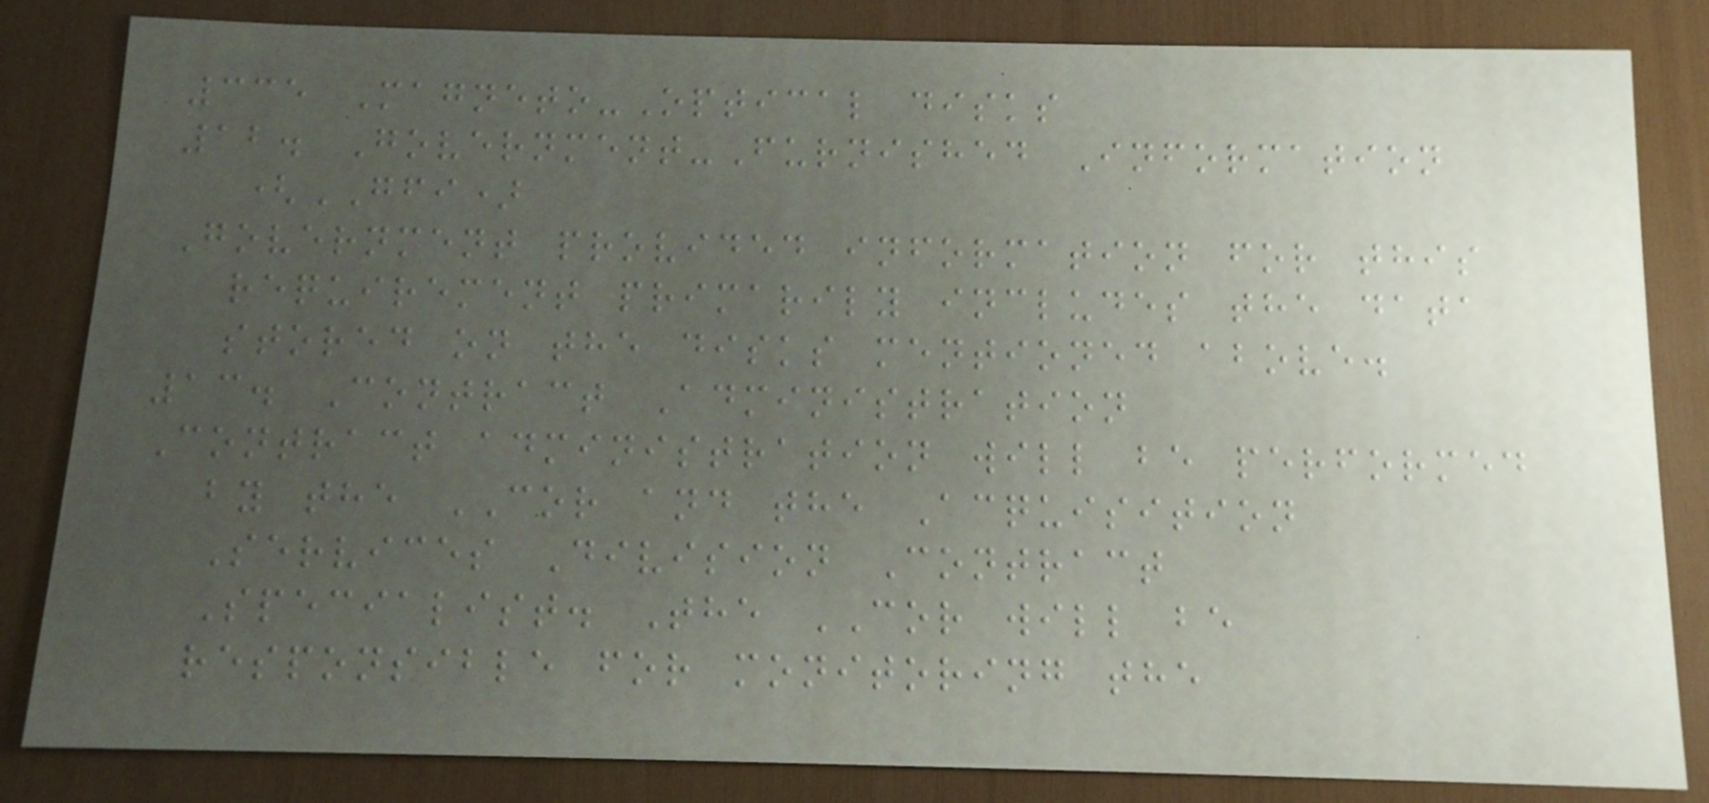335 Magneto-Optical disks
12. Government-Furnished Information
(GFI)
Government provided information for this
requirement primarily includes the data
stored on the disks mentioned above.
13. Contract Administration
Contract administration will be performed
by the COR and the Acquisition
Services Division Contract
Specialist. The COR will be
responsible for monitoring the
